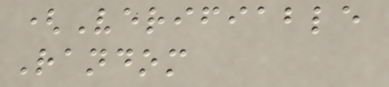(Verifiable
Random
